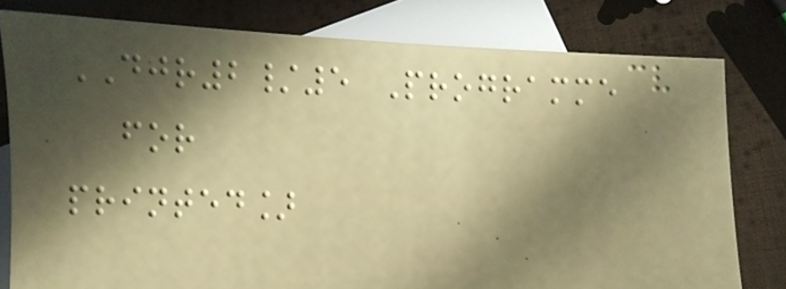DJR2/5 Programme
for
printed]
